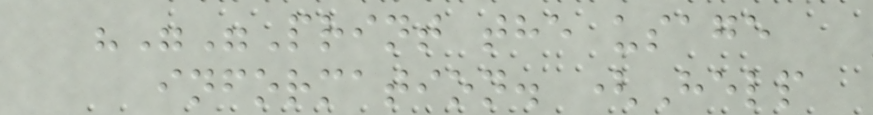"""Print the usage
information. (Help
